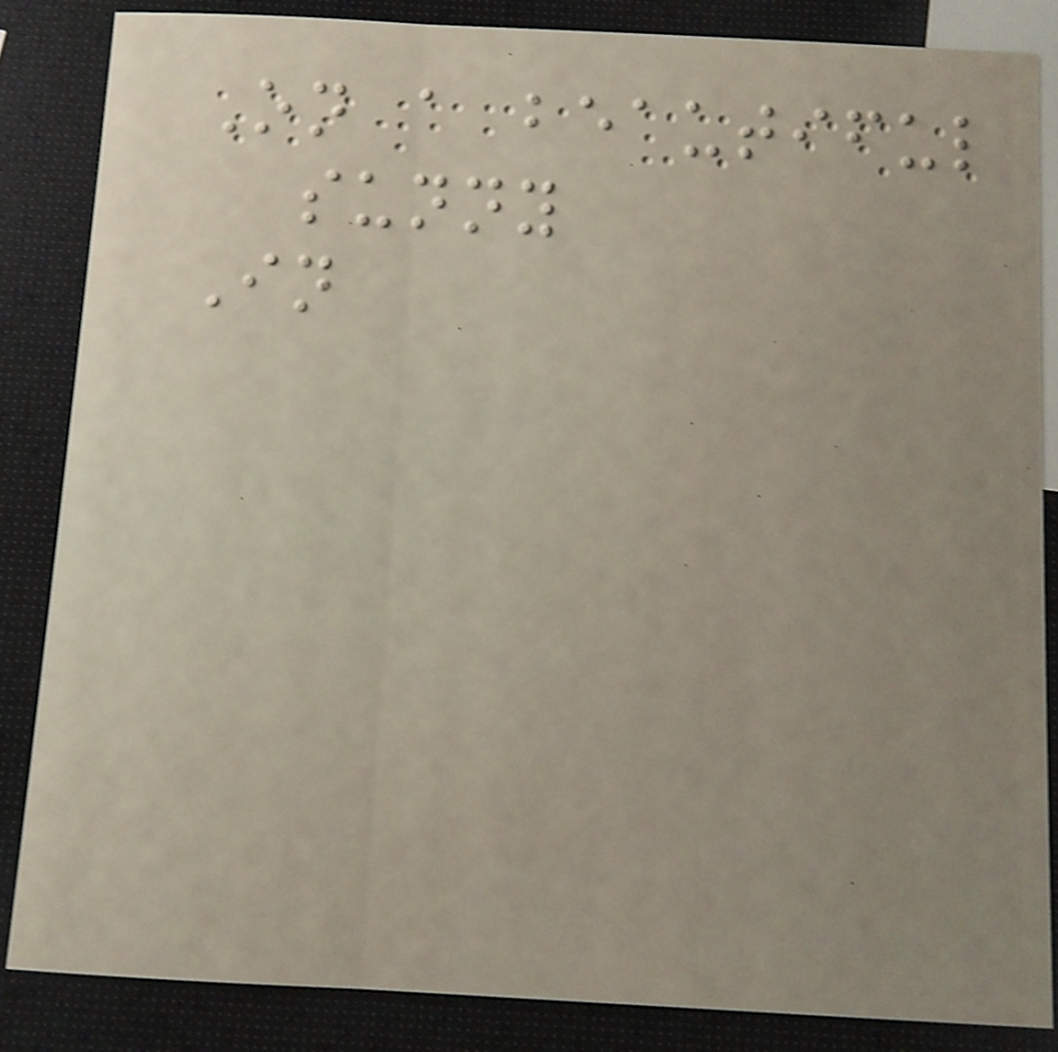On a beautiful
sunny
In
